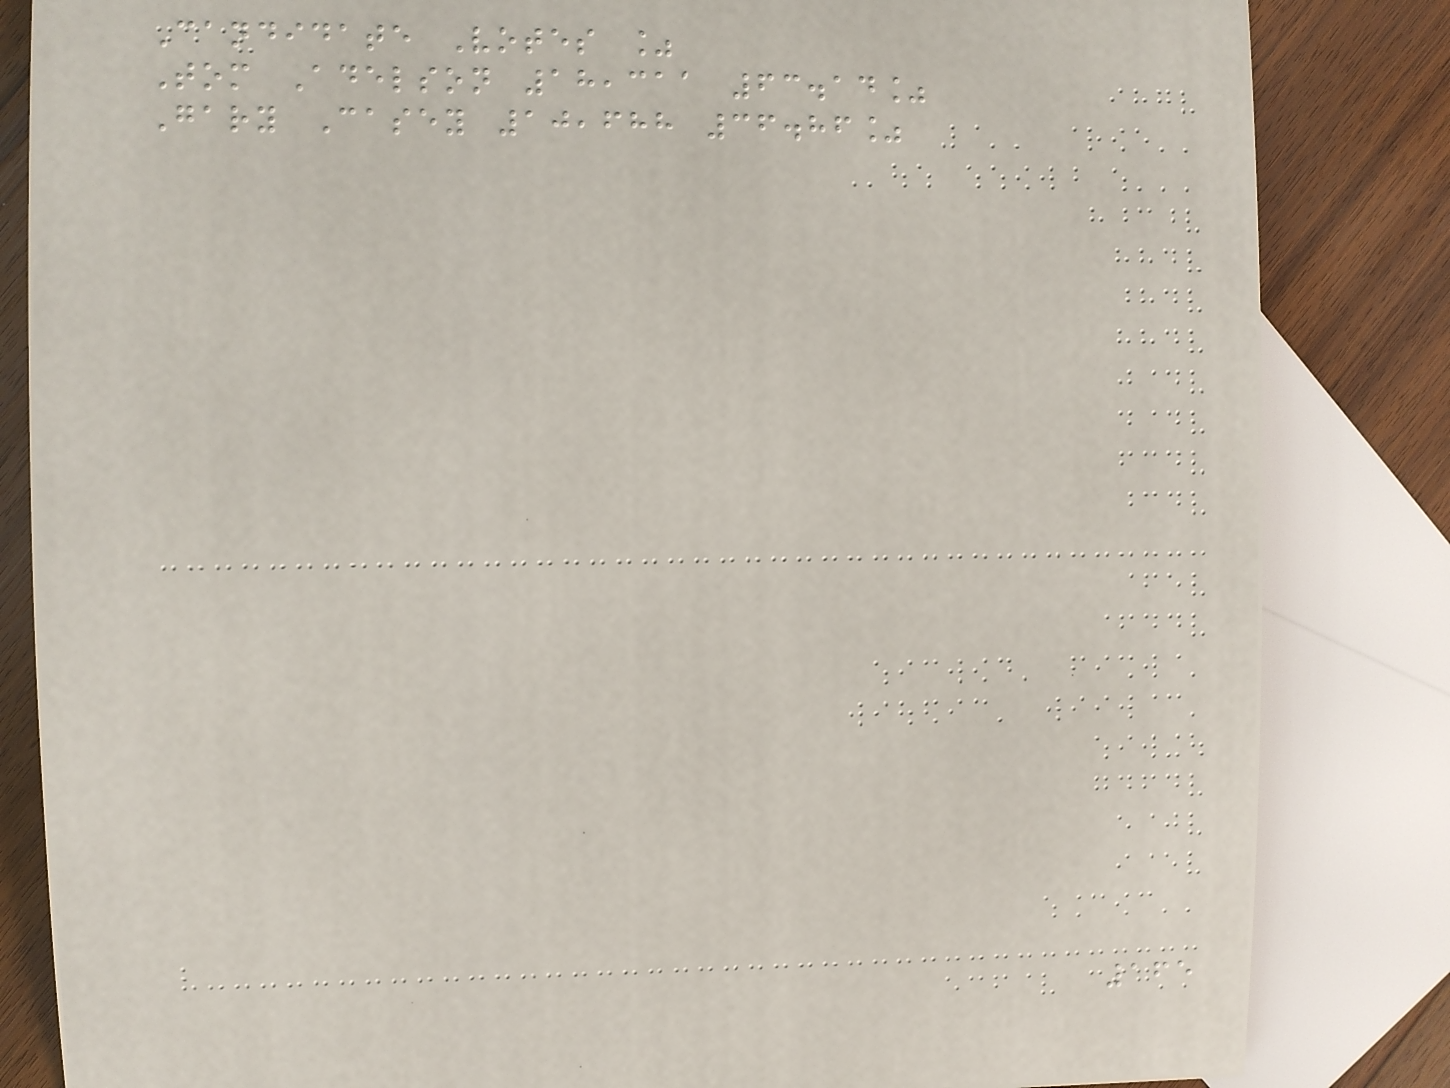Candidate Votes %
Tom Adelson 18,311 63.14%
Gary Casey 10,688 36.86%
165
